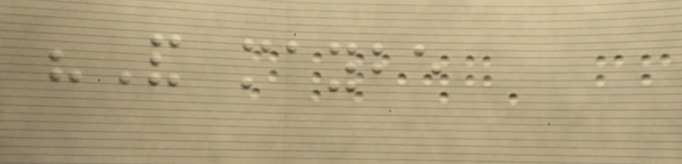"And maybe
